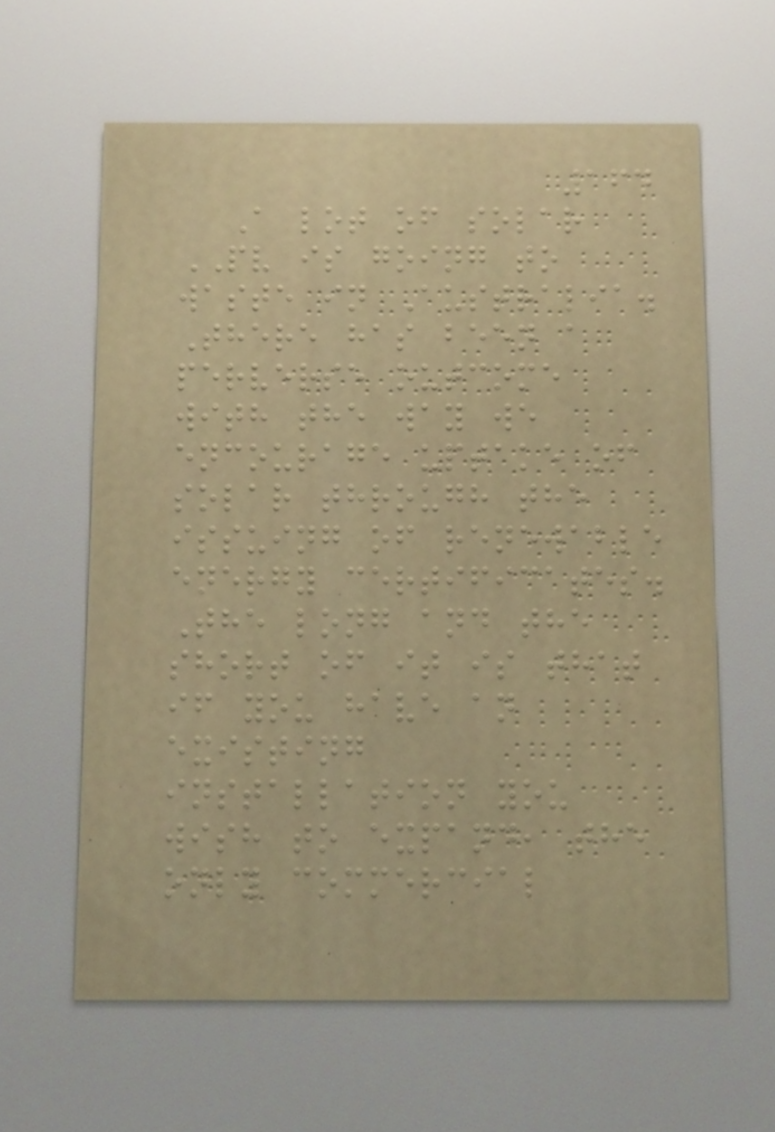164
A lot of solar
PV is going to
waste in Australia.
There has been a
perverse outcome
with the way we
encourage uptake of
solar through the
issuing of renewable
energy certificates.
The long and the
short of it is that
if you have an
existing
installation you
wish to expand, the
only commercial
